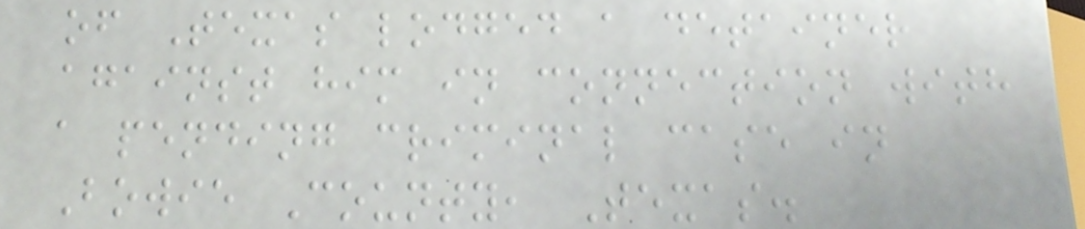of Texas lodged a detainer
against him in connection with
a pending criminal case in
Bowie County, Texas.
